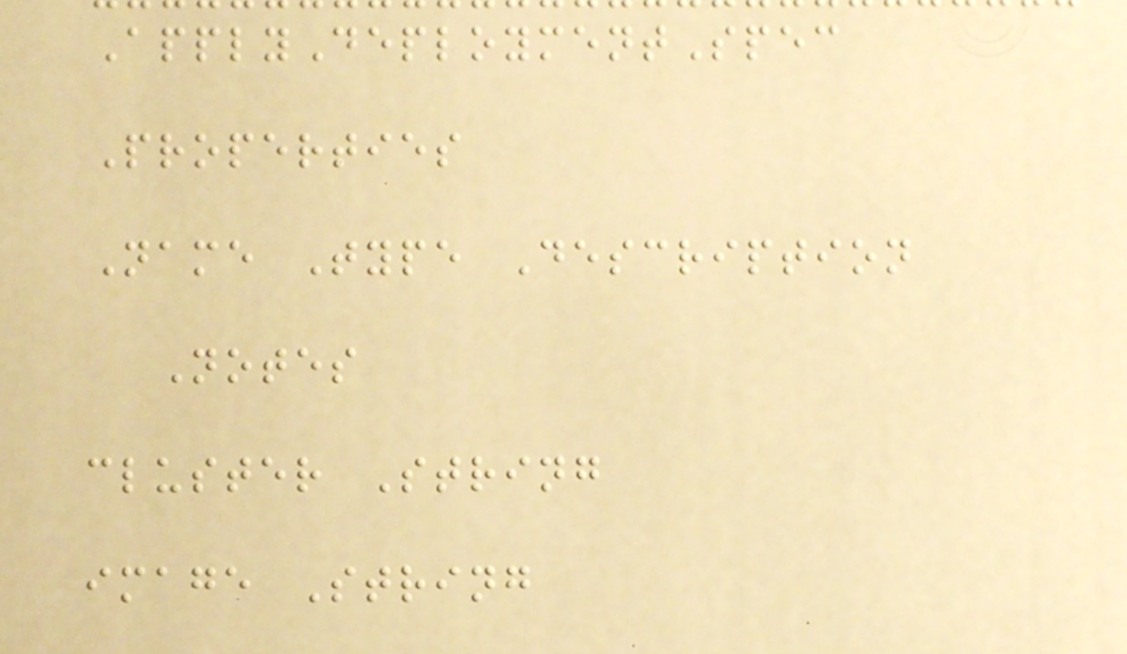ApplyDeploymentSpec
Properties
Name Type Description
Notes
cluster String
image String
